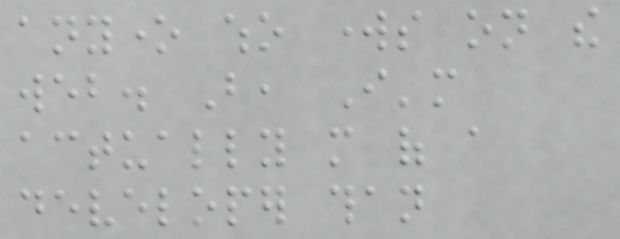anyone who works on the
web. But, I'm
actually more of a
developer than
